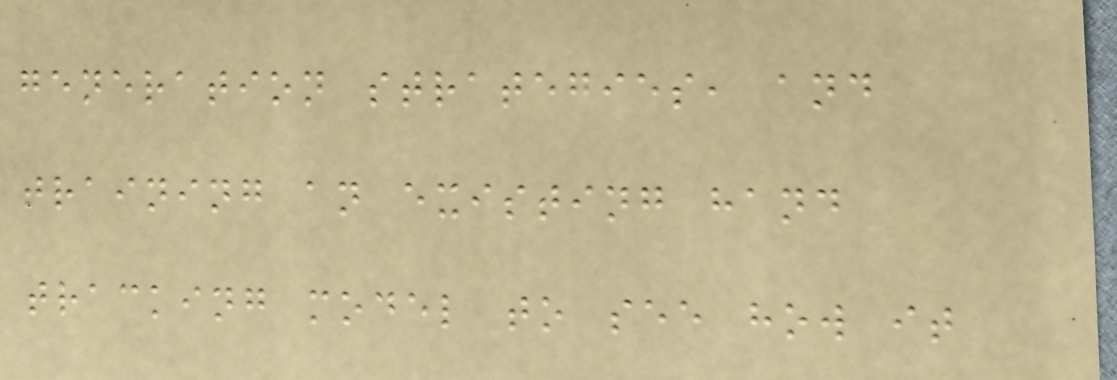generation strategies, and
training an existing hand
tracking model to see how it
